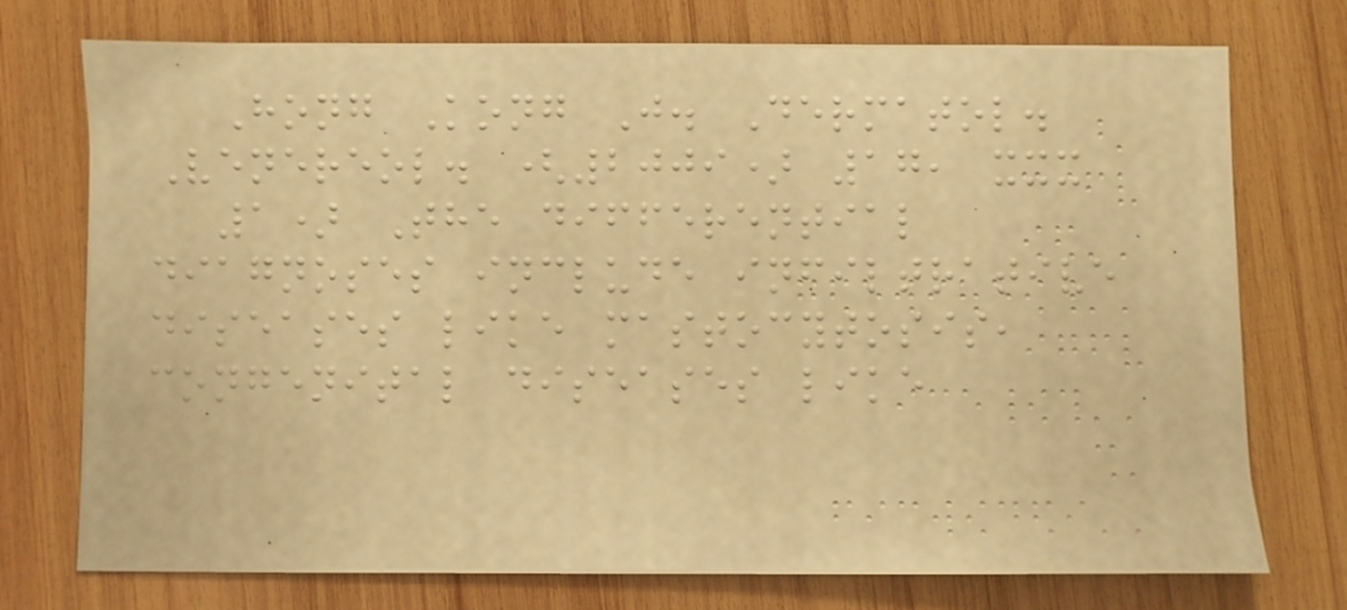Hong Kong J. Dermatol.
Venereol. (2009) 17, xxx
1) The differential
diagnoses include infiltrative
diseases like mastocytosis,
congenital diseases like
